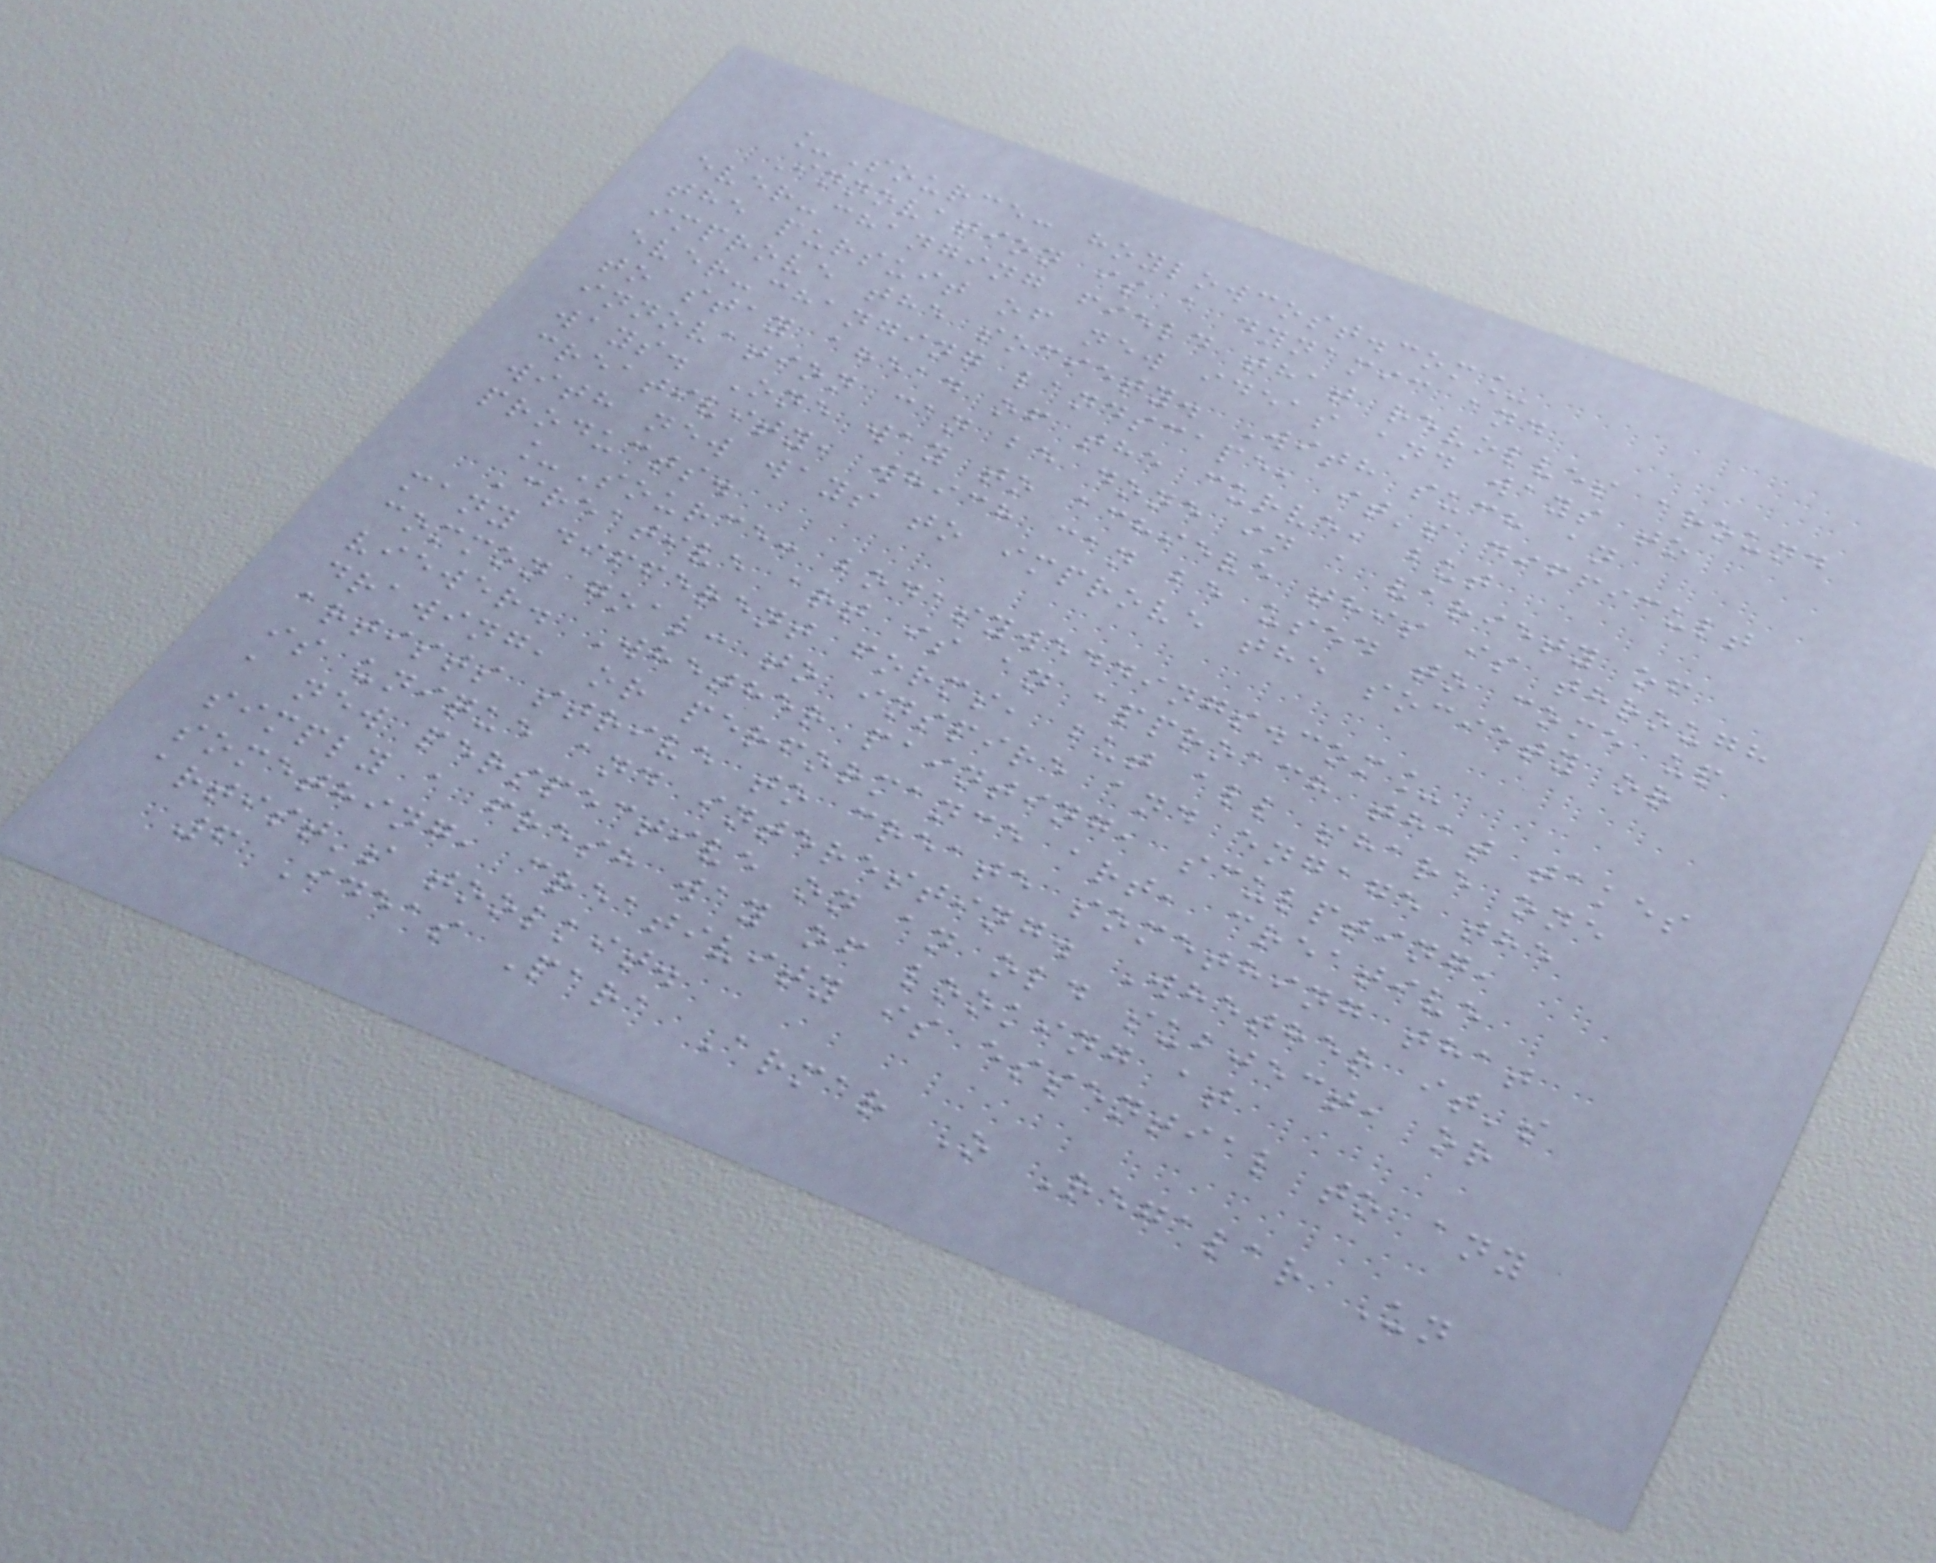_Source: hoylowcost.com_
Innovation is a dynamic and
ever-changing field that revolves around
the pursuit of new ideas and ways to
improve the society. With such an
ever-changing landscape, it's difficult
to stay ahead of the curve, but
innovation can be done in a variety of
ways. One way to achieve this is through
creativity, which can be used to come up
with new ways to improve the society or
products.
_Source: bodasyweddings.com_
Creative art is an approach that takes
many different forms, but all share one
common goal: to inspire and engage the
viewer. Whether painting, sculpting,
drawing, or performance art, creative
artists strive to create something that
is unique and interesting. Whether it's
a new perspective on an old subject, or
simply a fresh way of looking at
something, creativity is essential to any
artist's toolkit.
6 Ideas Para Armar O Regalar Un
